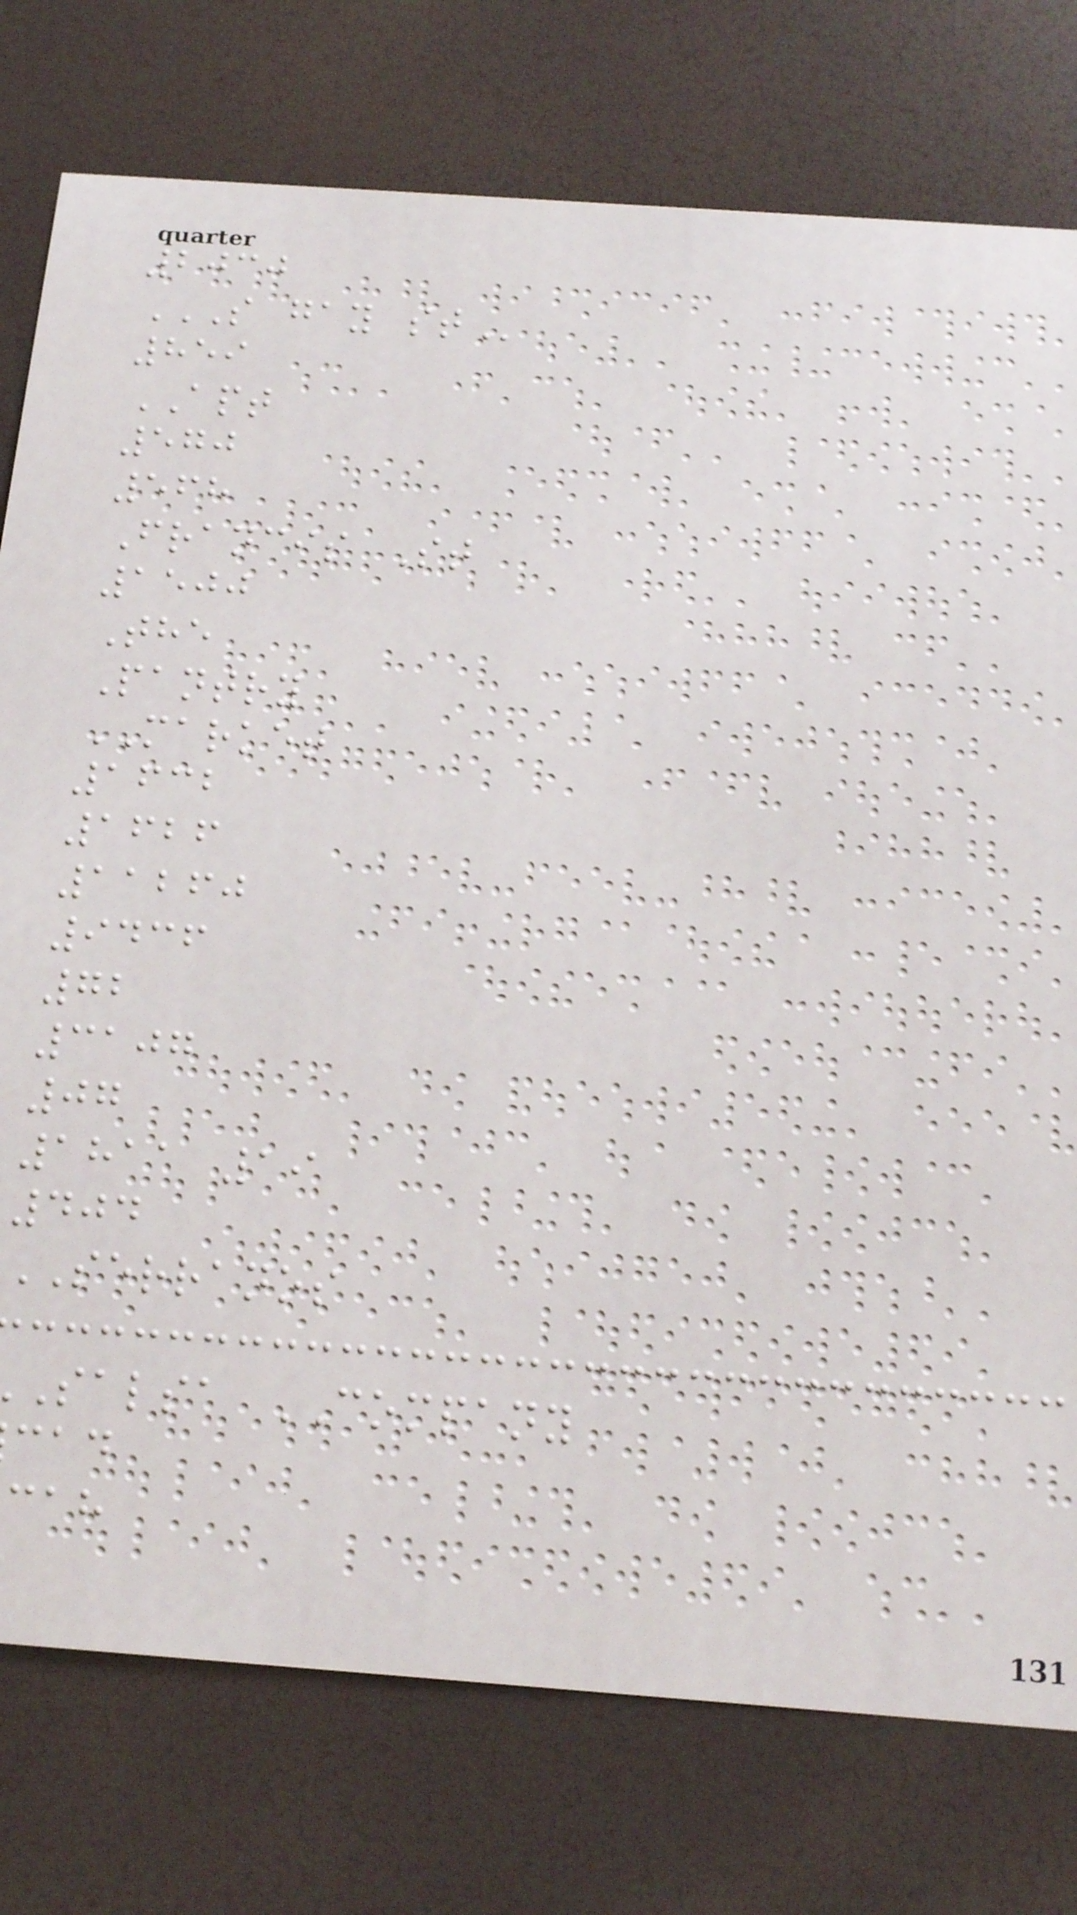2030
S GAY ST
859
APT
570
568
Francis St
1500
The
Pantry
MARKET
1632
1626
11260
9436
72
3107
07
1811 19
404
SERRANOS
salsa COMPANY
